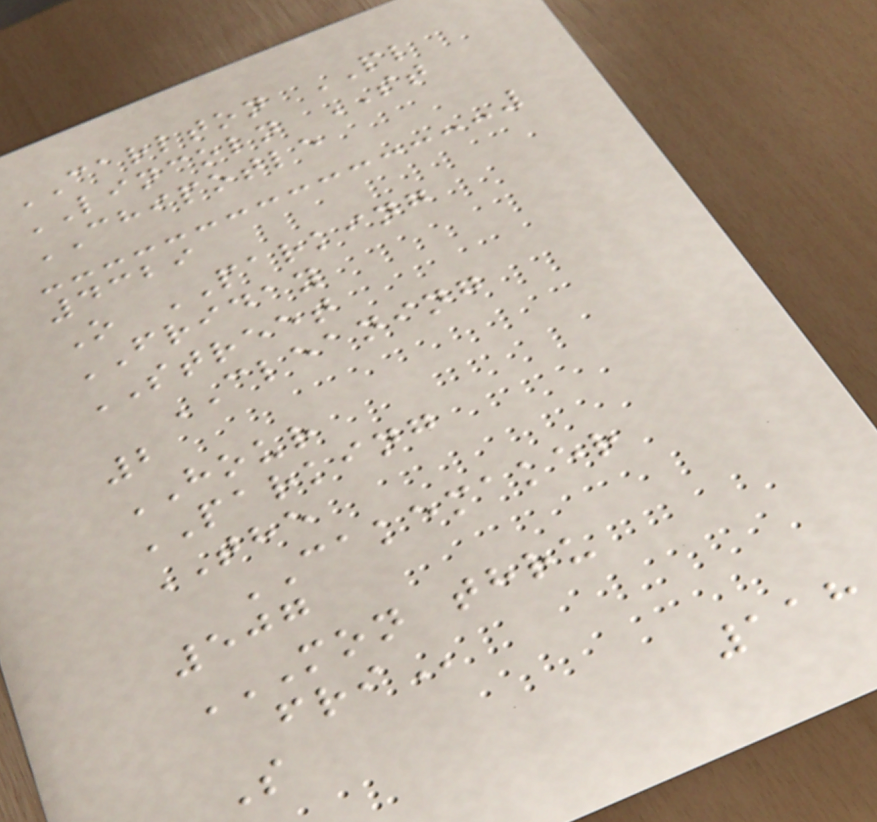CARLTON PL
LINCOLN ST
CHIPOTLE
4329
O PARKING
FRIDAY
STREET
CLEANING
2
HOUR
PARKING
THE
CAKEMAKER
507
MON THRU
FRI
S
118
